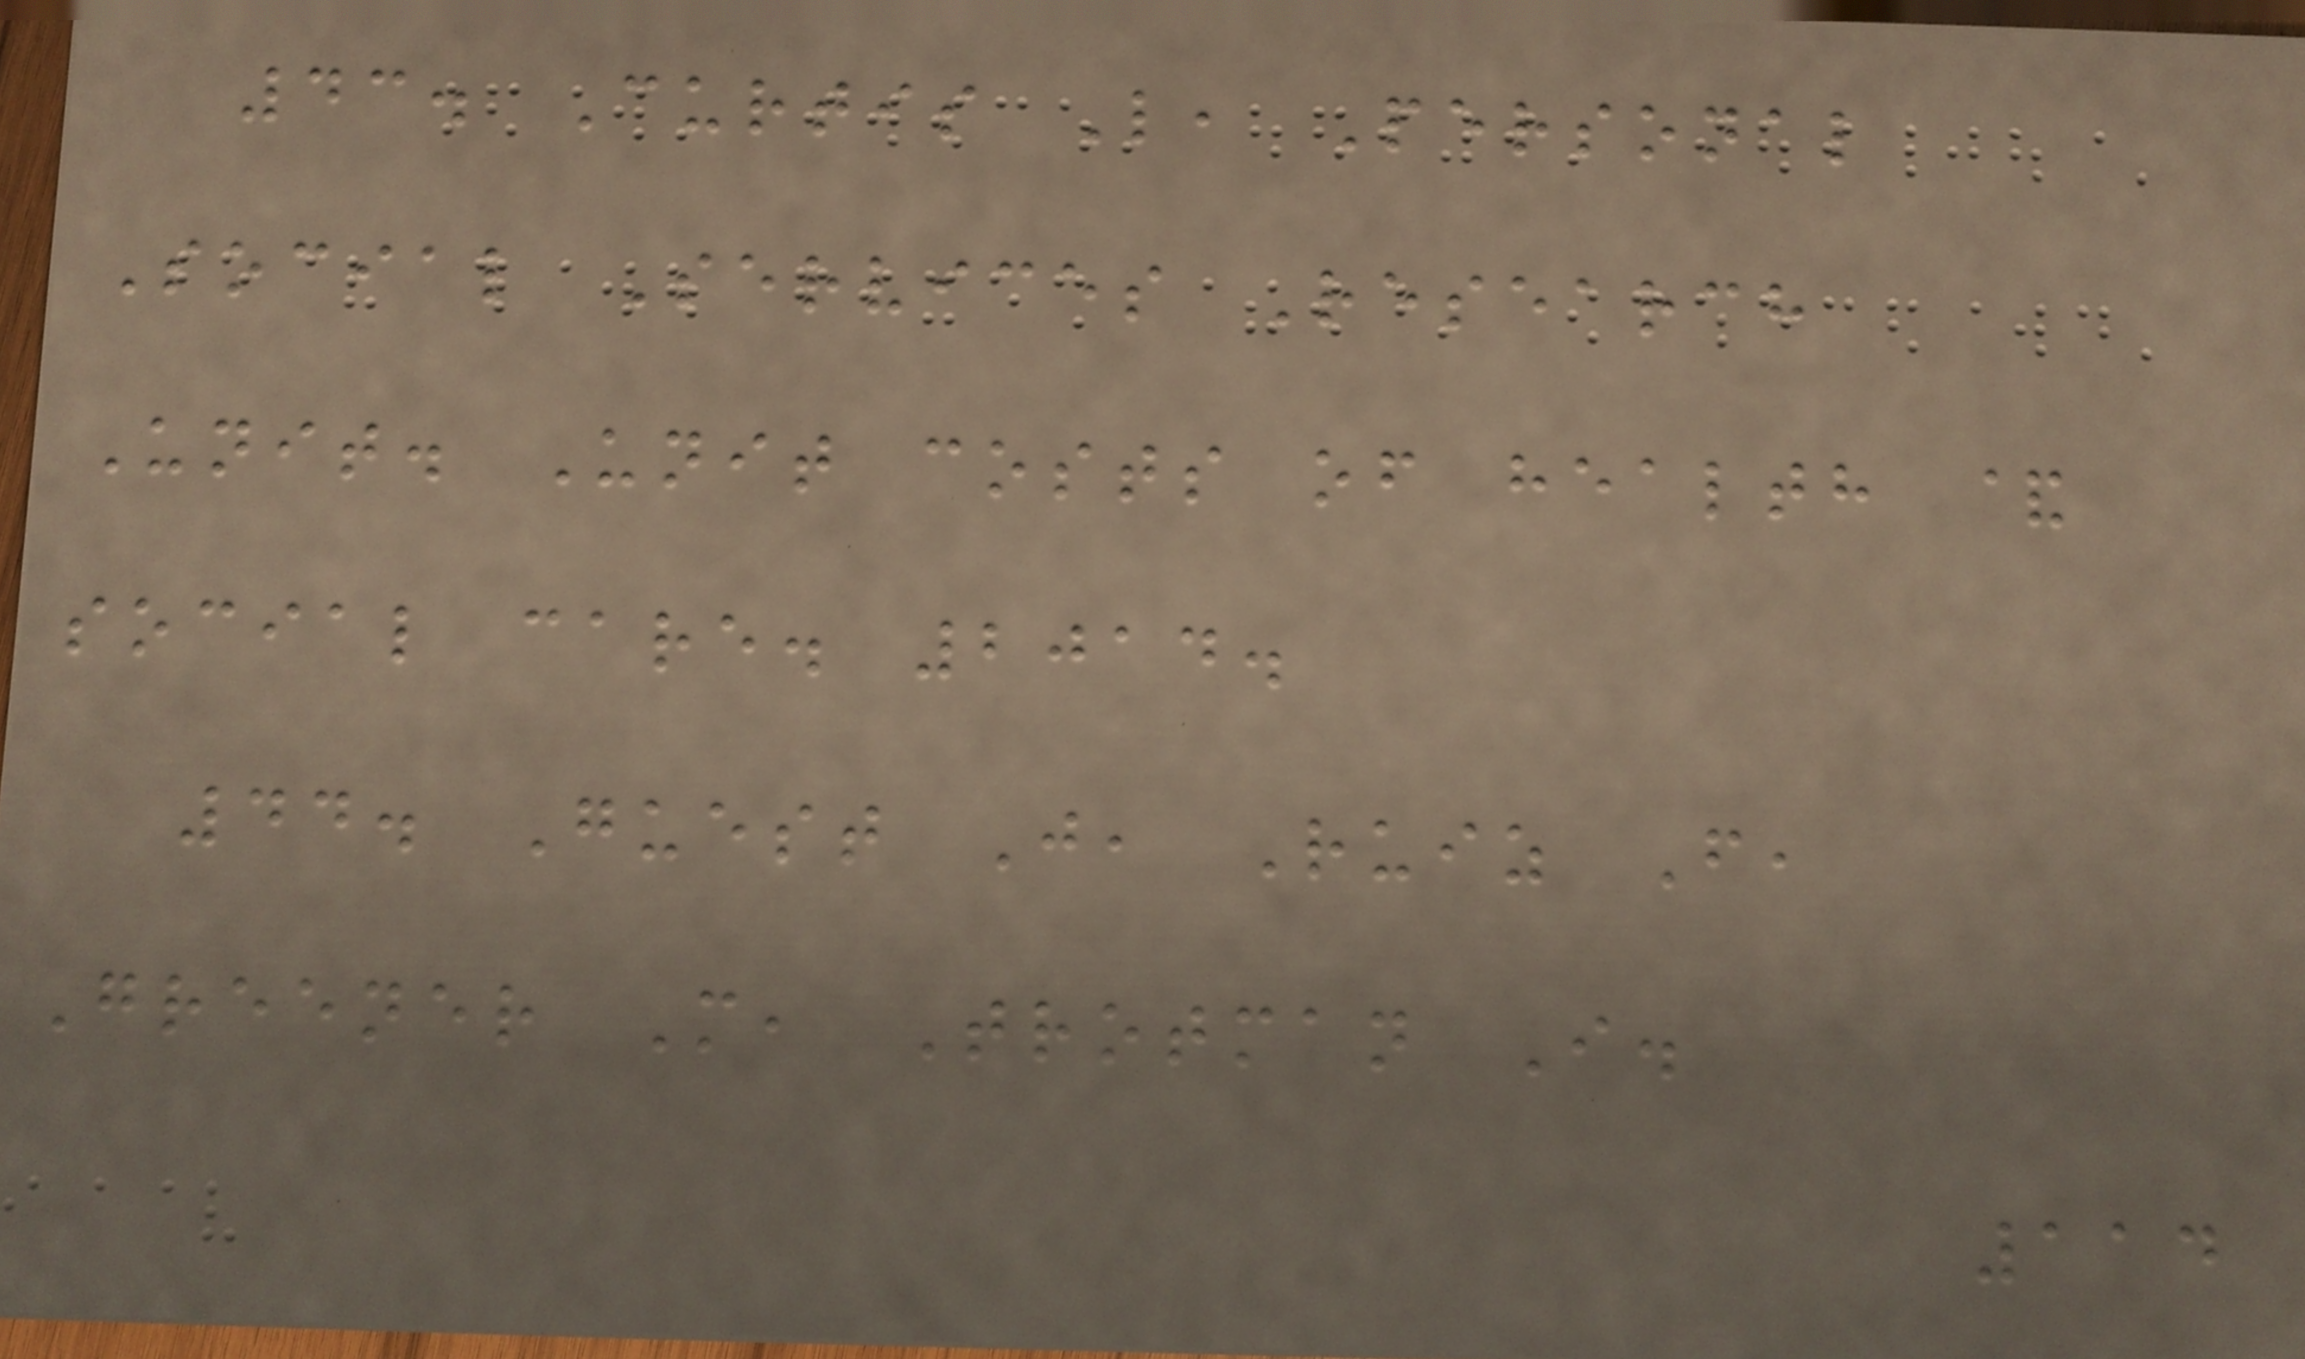43. Curtis L, Personal
Social Services Research
Unit. Unit costs of health &
social care. 2014.
44. Guest J, Ruiz F,
Greener M, Trotman I.
114
